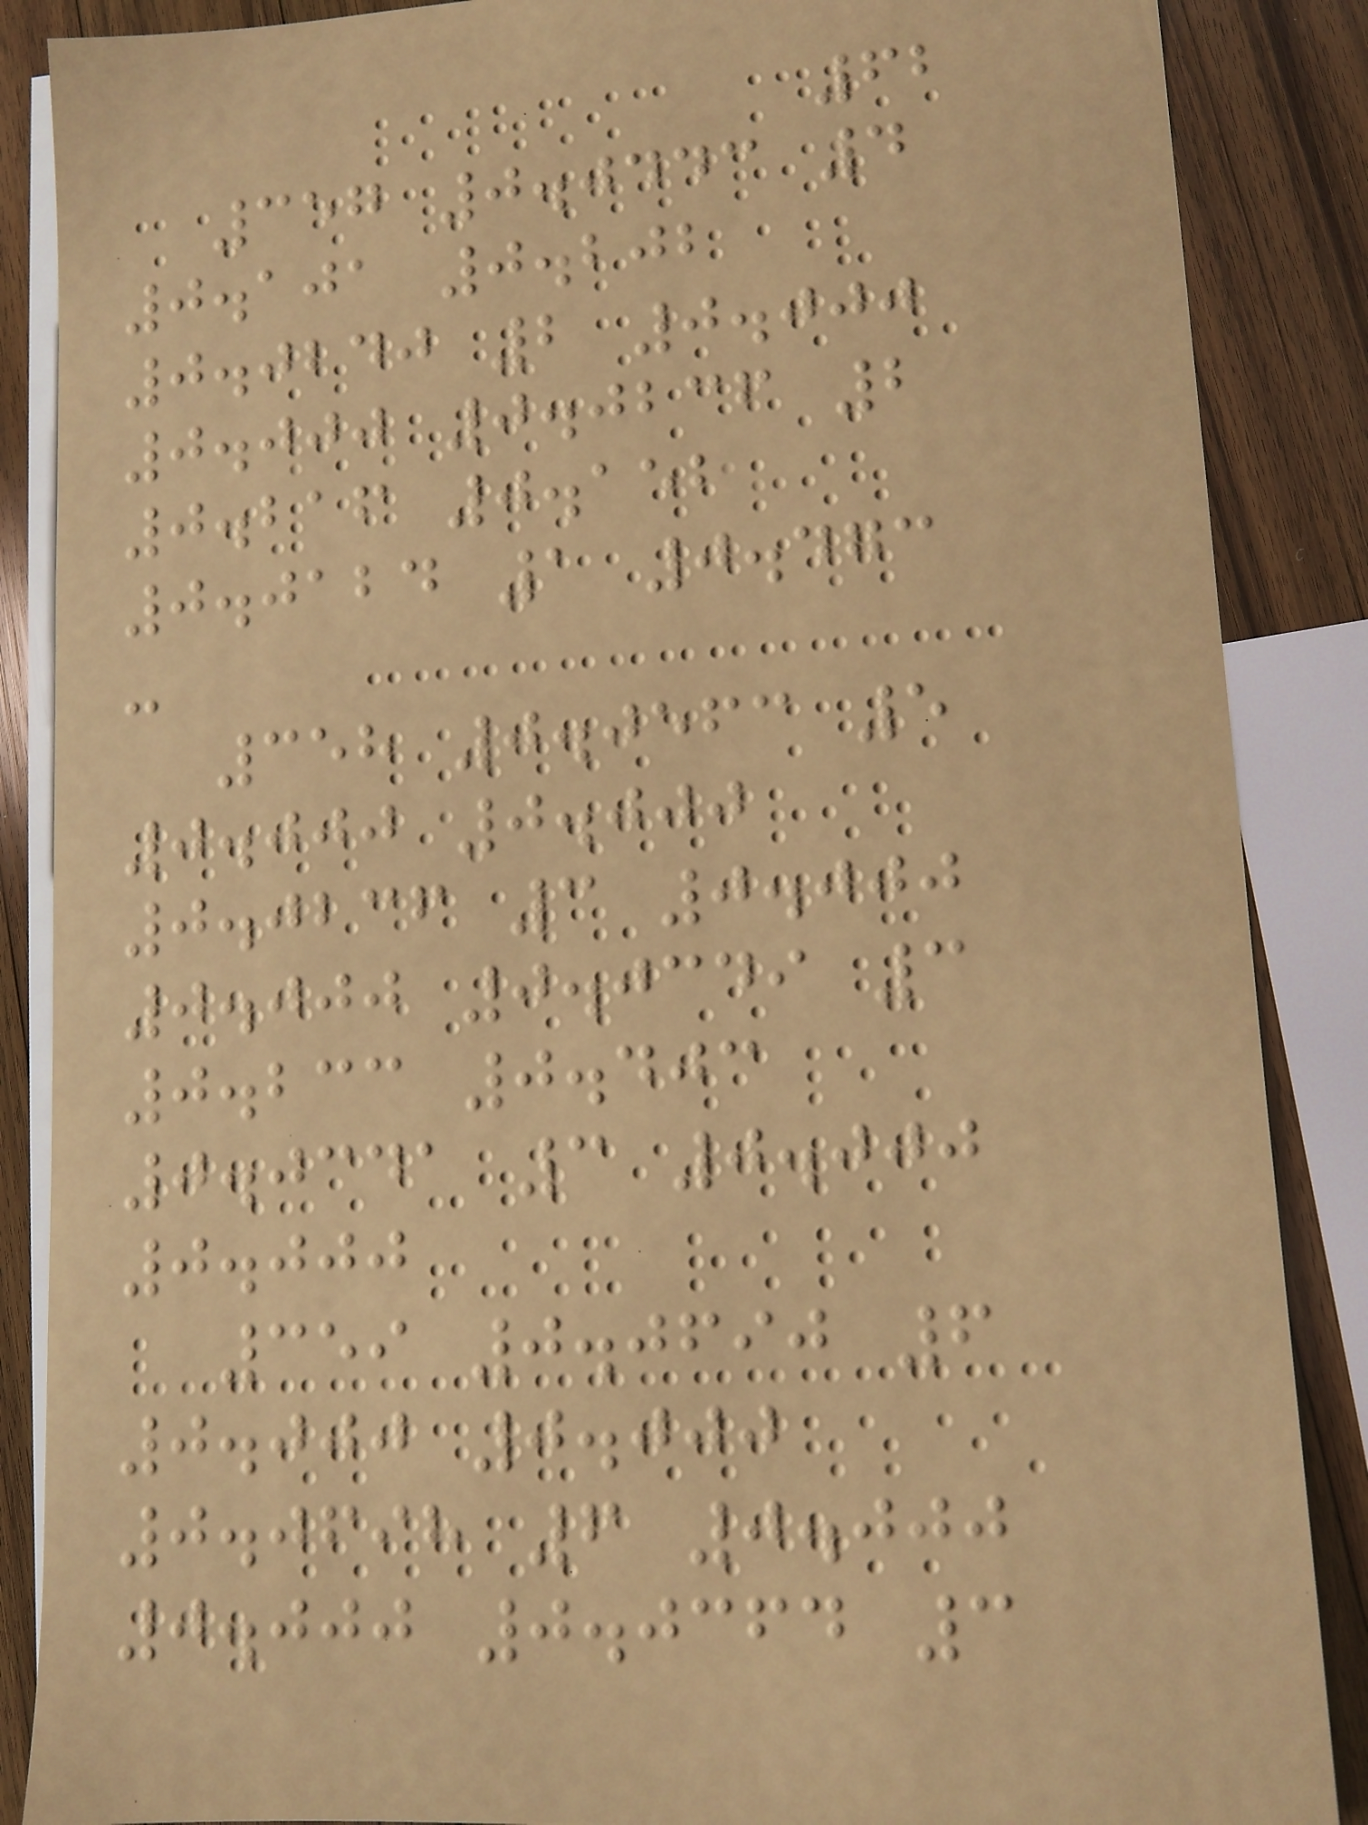62
357 0.0443 4
0.101 0.202
0.0240 2 0.000
0.000 0.0236 2
0.216 0.152
0.0124 1 0.473
-
358 0.0563 5
0.000 0.000
0.0236 3 0.000
0.000 0.0349 3
0.233 0.403
0.0341 3 0.000
0.000
359 0.0690 6
0.000 0.000
0.0698 6 0.000
0.000 0.0364 3
